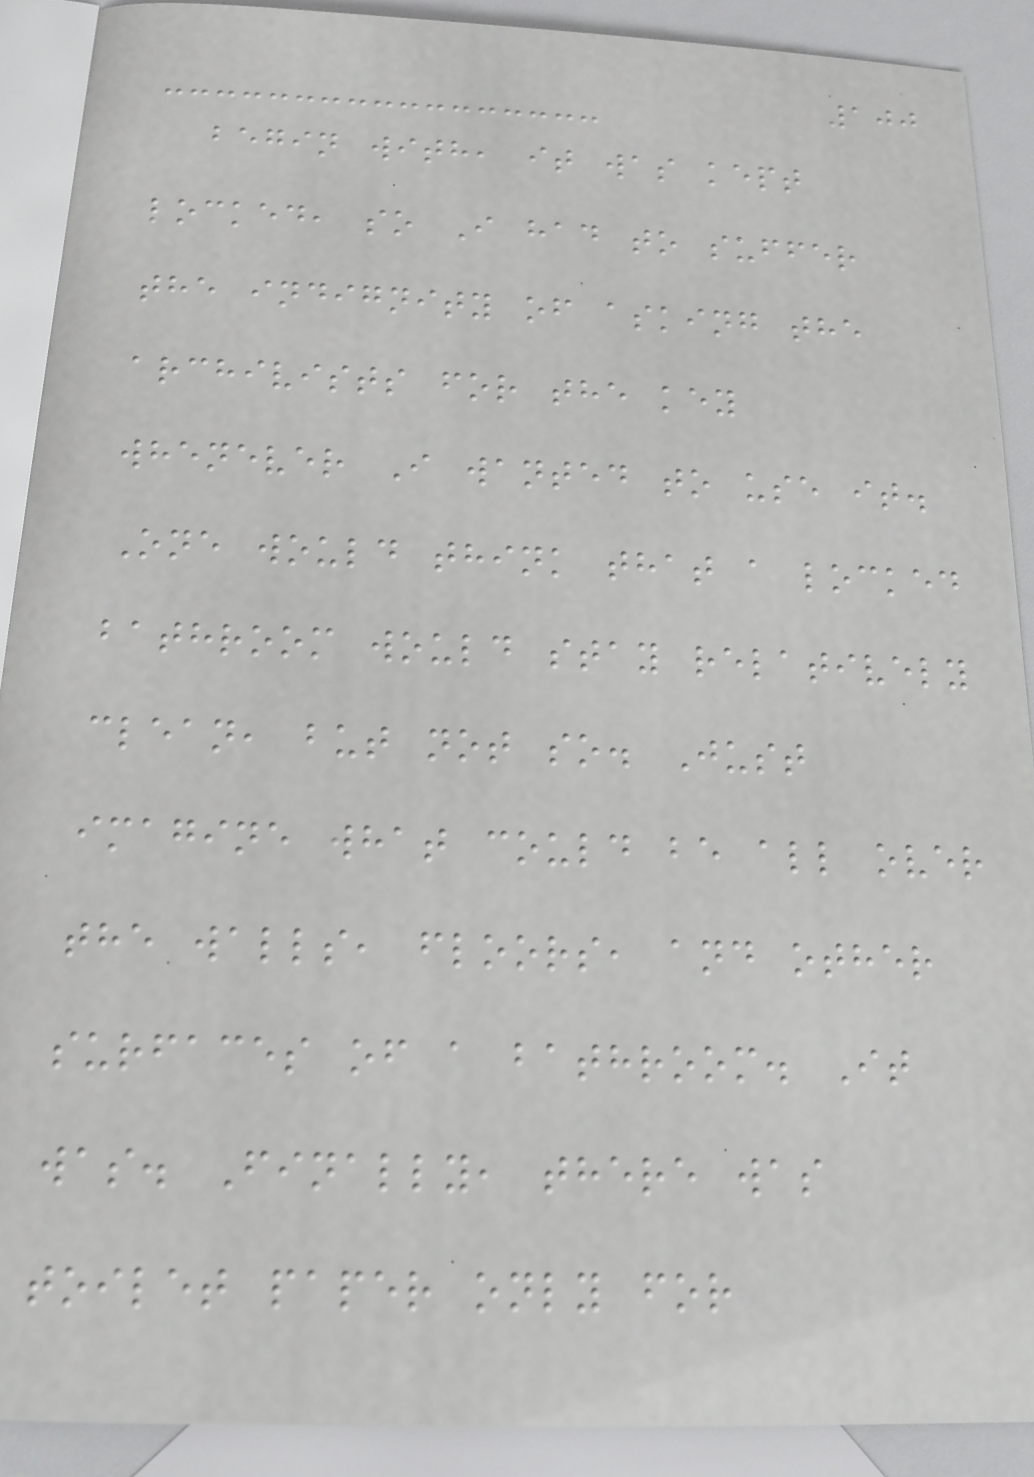100
begin with, it was kept
locked, so I had to suffer
the indignity of asking the
archivists for the key
whenever I wanted to use it.
One would think that a locked
bathroom would stay relatively
clean, but not so. Just
imagine what could be all over
the walls, floors, and other
surfaces of a bathroom. It
was. Finally, there was
toilet paper only for
